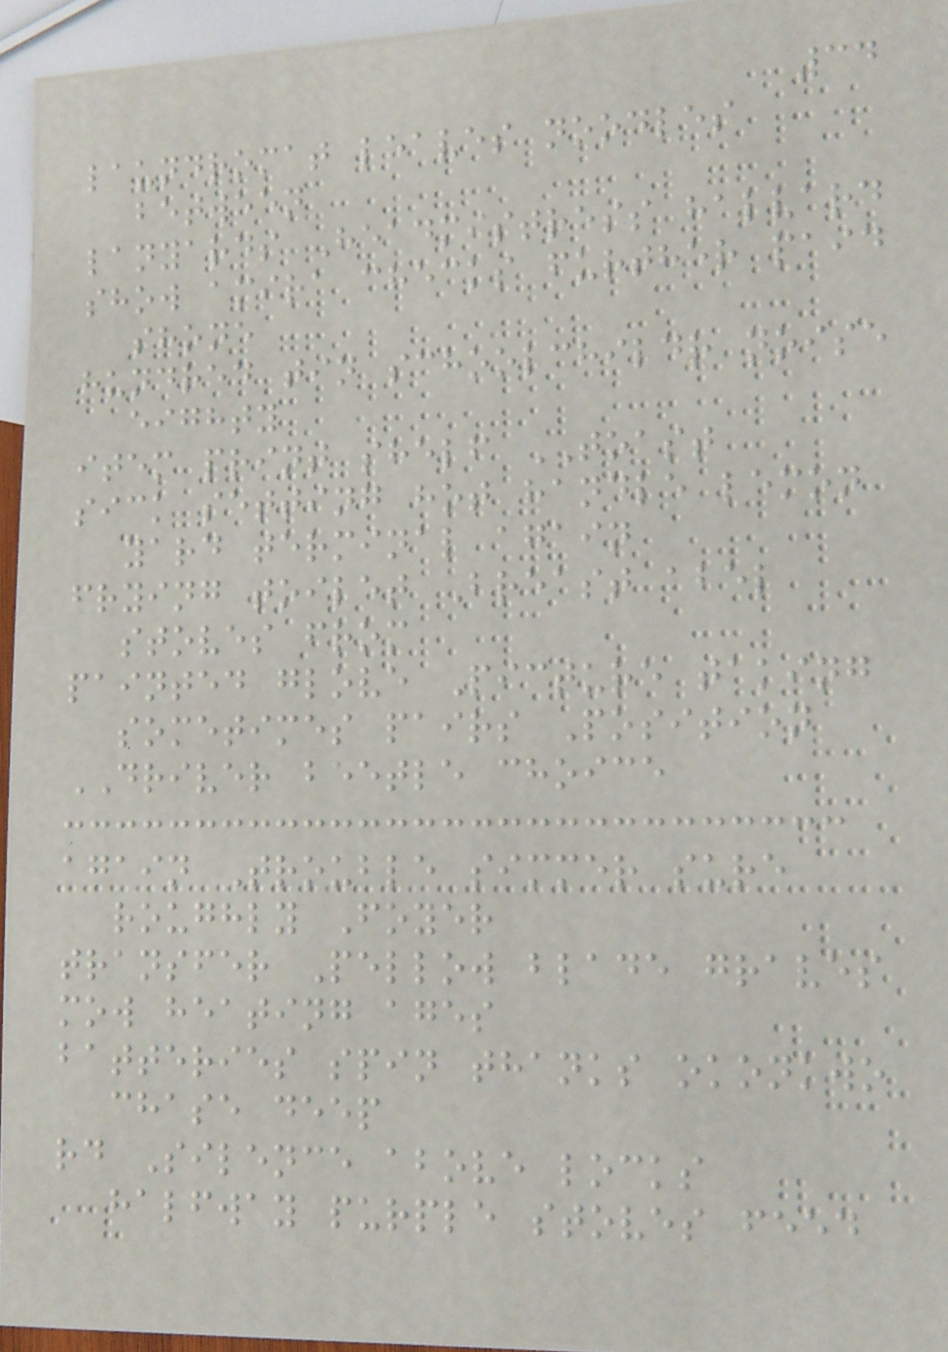34
laundromat leaves noodles
between
lanyards Headmistress halvard
show amira checks further paid
shone
hundred tin schoolchildr noise
eighty
item print shelf TOAST
sick setting hot handle lemon
yard terminal again
frying toilet Breast abel
stoves from
painted glove Picture taking
sometimes pairs Position
DRIVER beetle choice
again Trouble simmer sure
roughly Foyer
transfer Pellow blade graves
mow heating ages
batteries spin thanks okonkwo
chase deep
rd Silence above locks
halfway purple stoves feed
